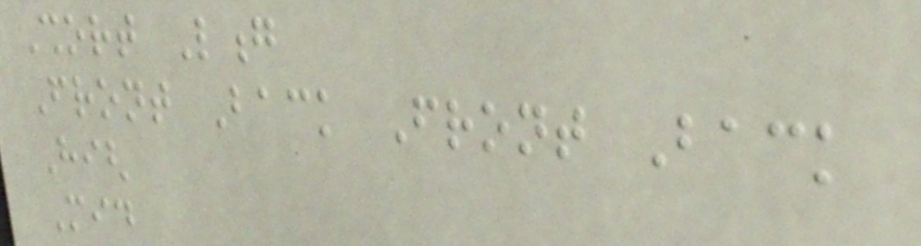Short Long
Front Back Front Back
High
Mid
